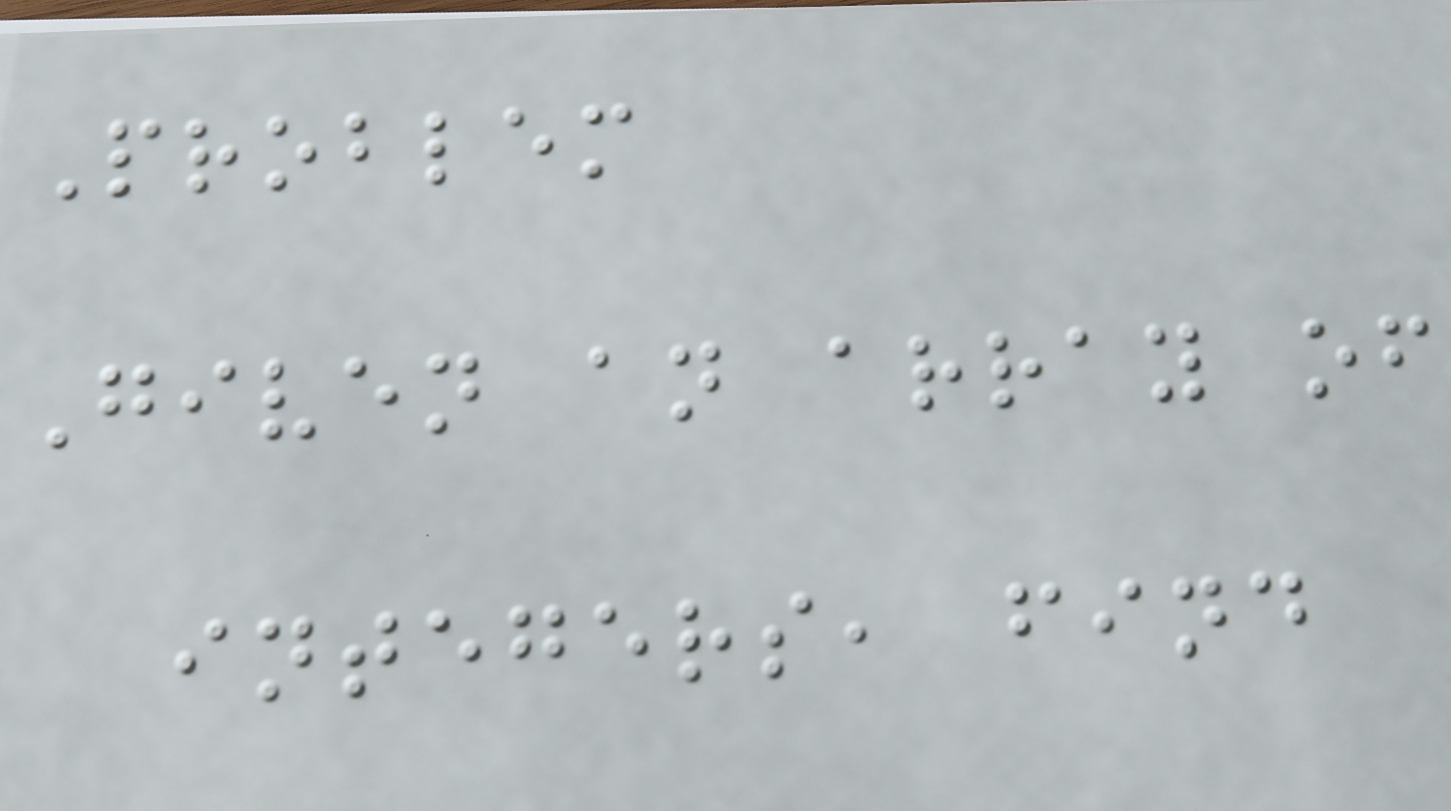Problem
Given an array of
integers, find
